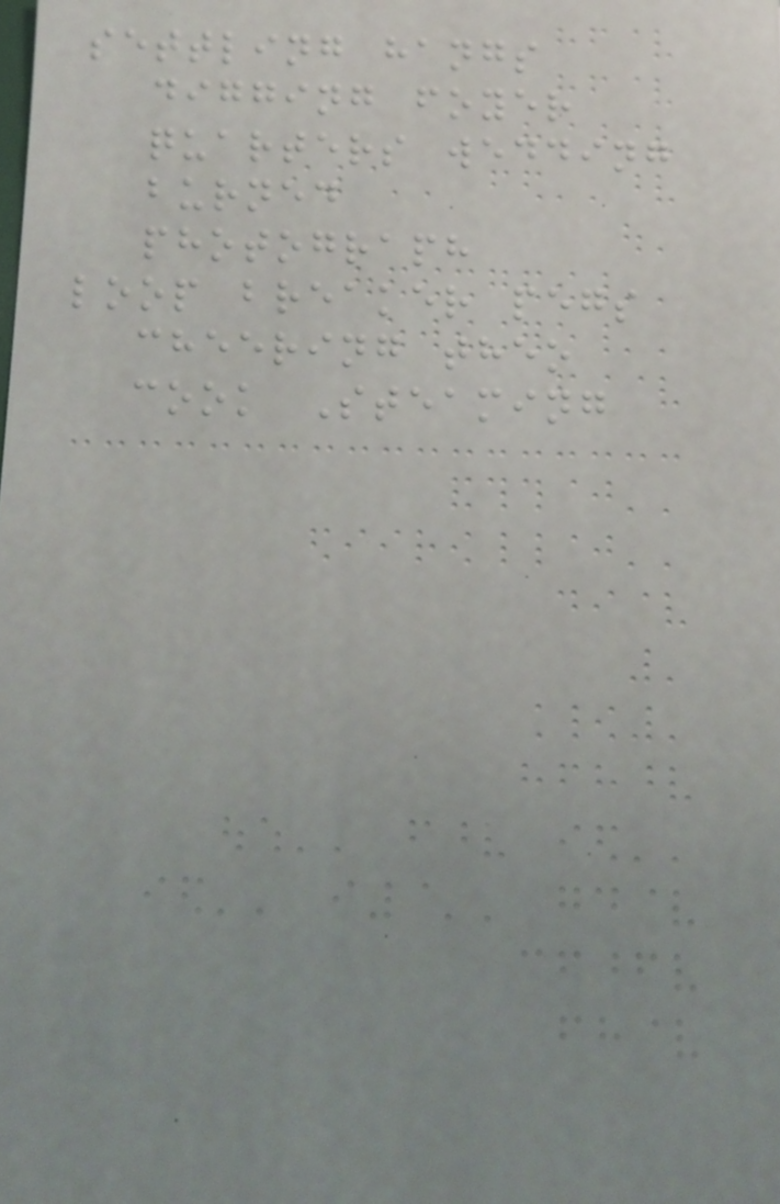settling hangs
digging foyer
quarters wedding
burned
photograph
loop breaker pegs
cheering theo
cook Steaming
